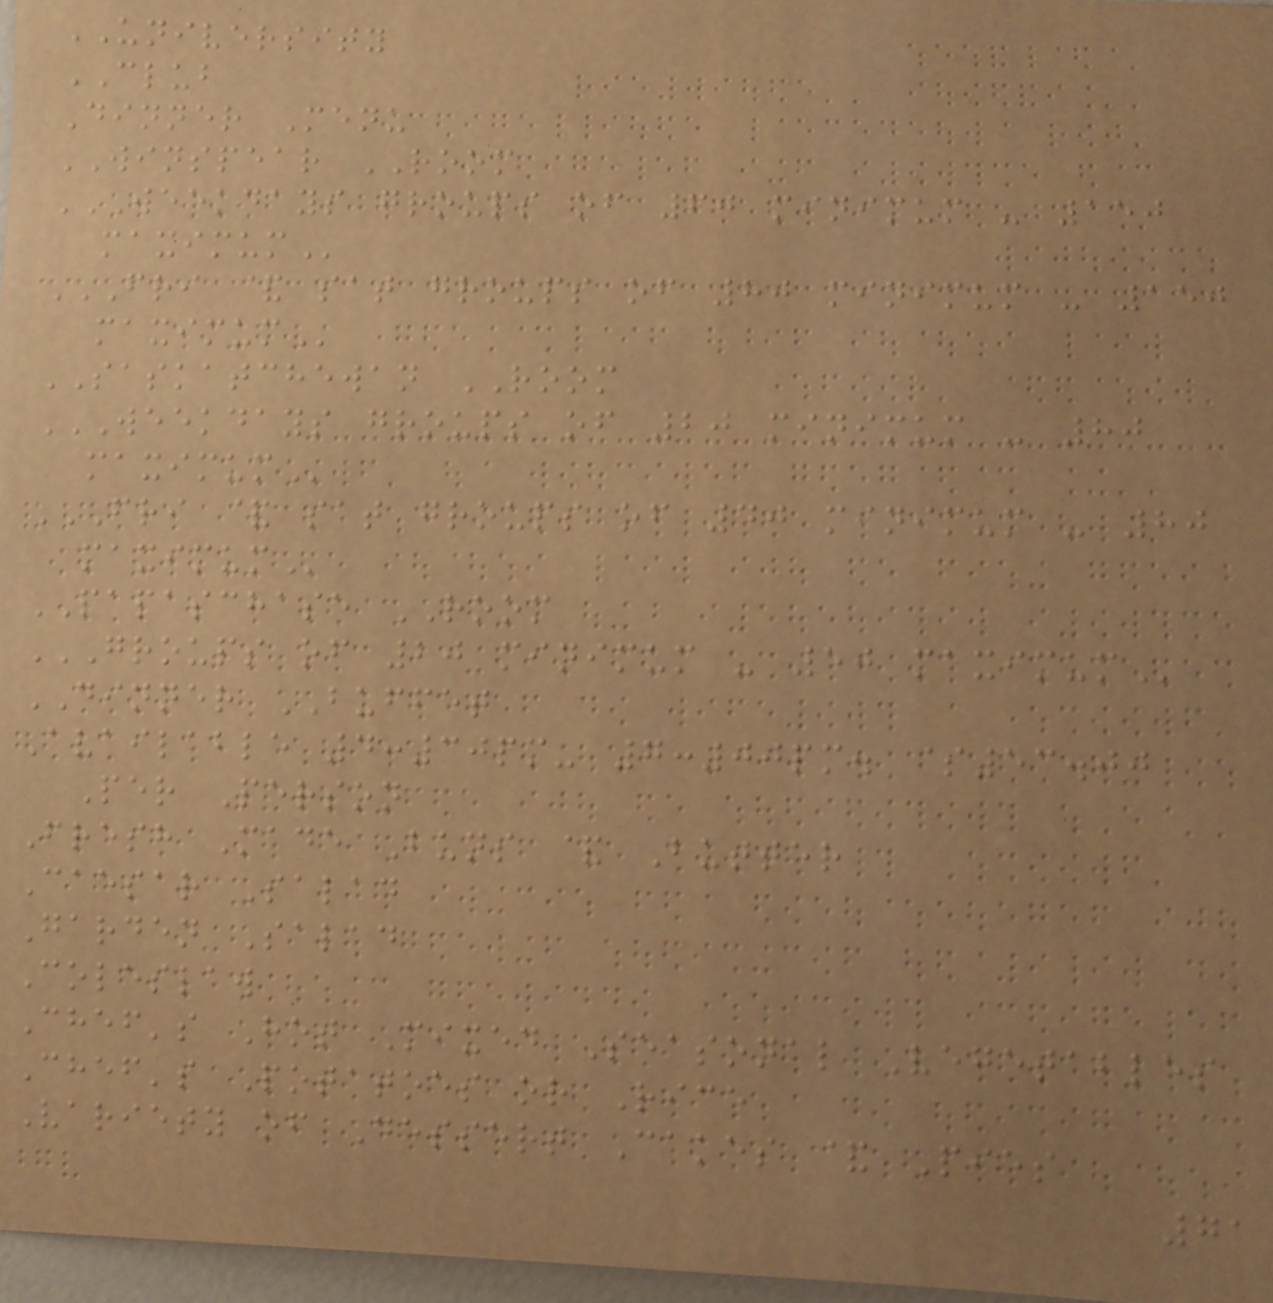UNIVERSITY
CLUB
Dinner Menu
WINSPEAR ROOM
WEEKDAYS GROUPS OF 60 MINIMUM - 150
MAXIMUM
FRI & SAT GROUPS OF 80 MINIMUM - 150
MAXIMUM
SASKATCHEWAN ROOM
WEEKDAYS GROUPS OF 20 MINIMUM - 80
MAXIMUM
FRI & SAT GROUPS OF 40 MINIMUM - 80
MAXIMUM
PAPASCHASE ROOM
GROUPS OF 20 MINIMUM - 50 MAXIMUM
DINNER BUFFET
Available 4:30pm- 7:00pm. $53.00
Per Person
Fresh Made Buns & Butter
Caesar Salad
Garden Salad
Coleslaw
Chef's Hot Mixed Seasonal Vegetables
Chef's Potatoes or Rice
Variety of Dessert Cakes & Pies
71
